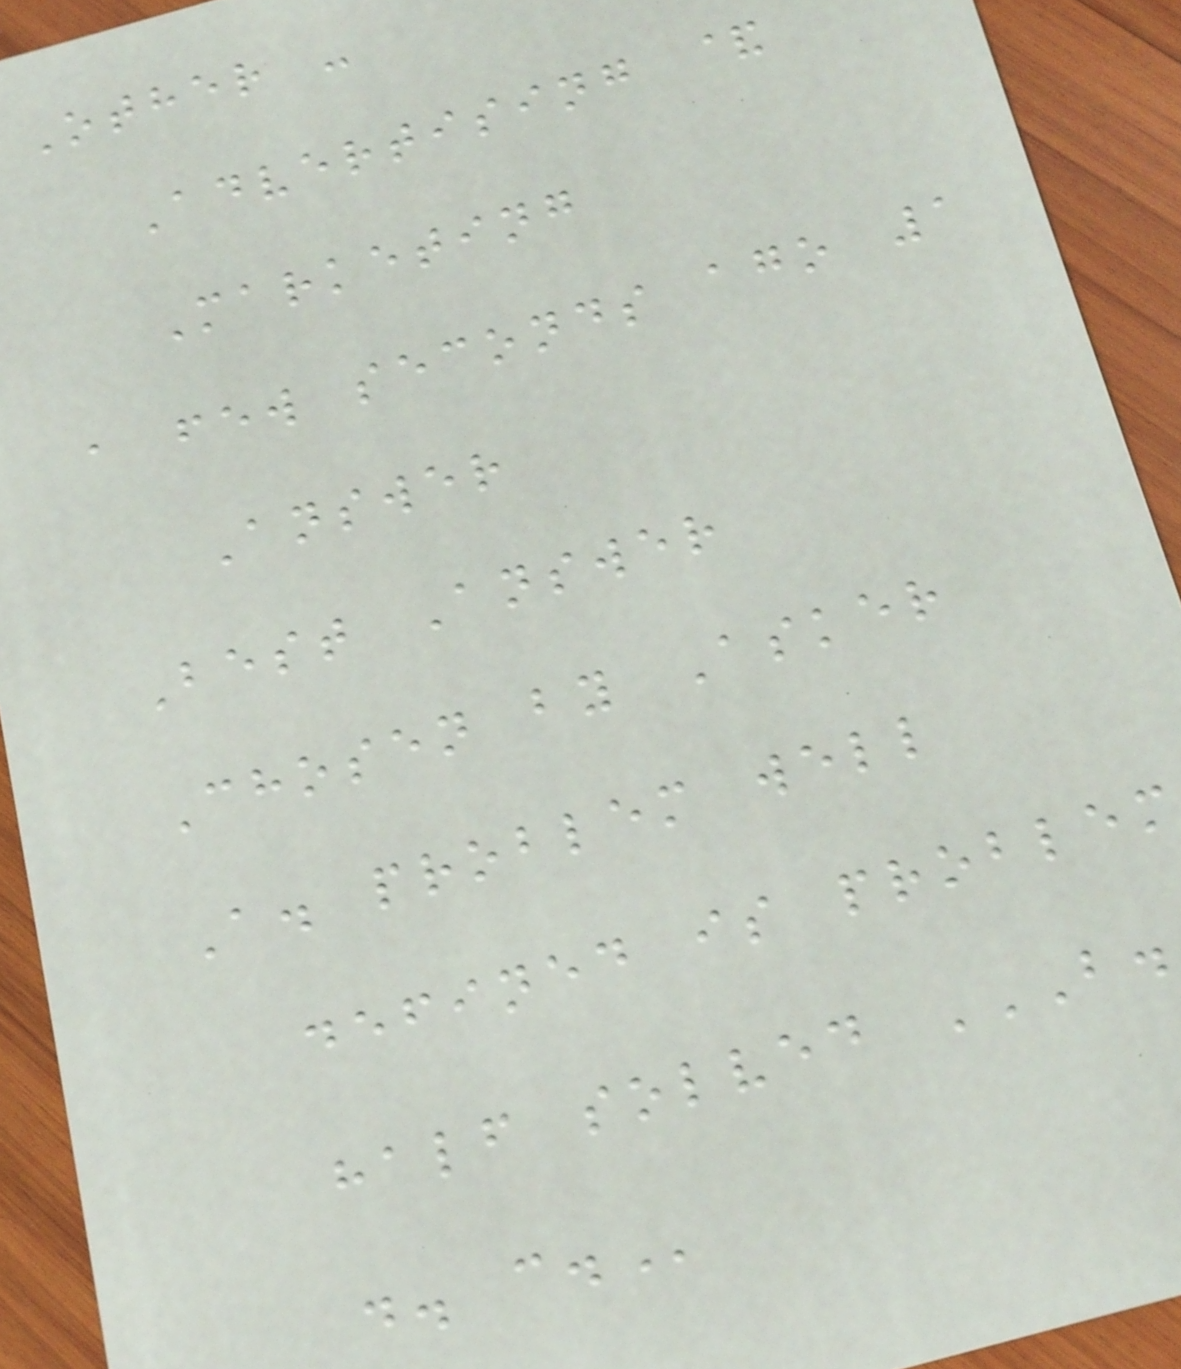Other -
Advertising &
Marketing
a few seconds ago 1
Answer
Best Answer
Chosen by Asker
A. problem well
defined is problem
half solved B.
D. C.
